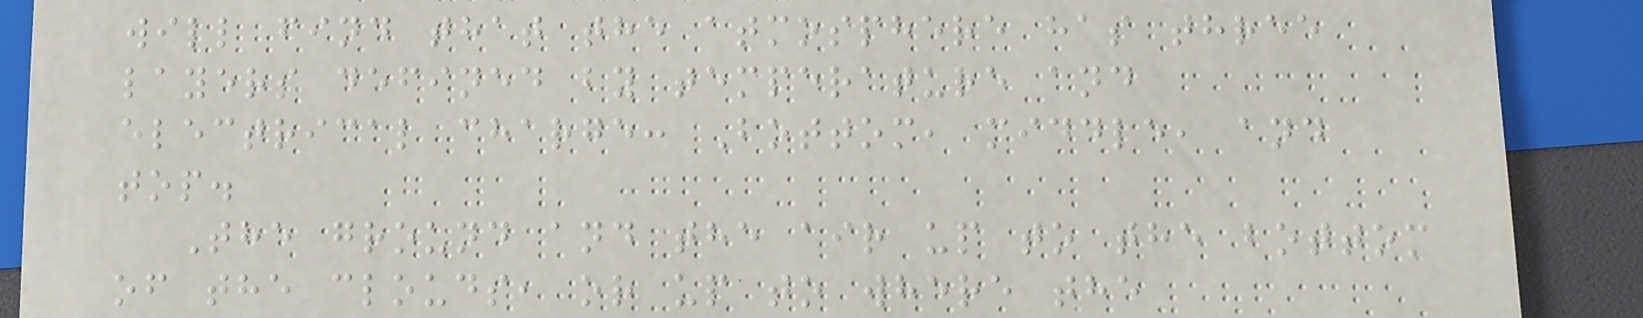will find that the atmosphere has three
layers defined by temperature and
electrical charge: Bottom, middle, and
top.
The ground and the air up to the bottom
of the clouds, or up to where the
